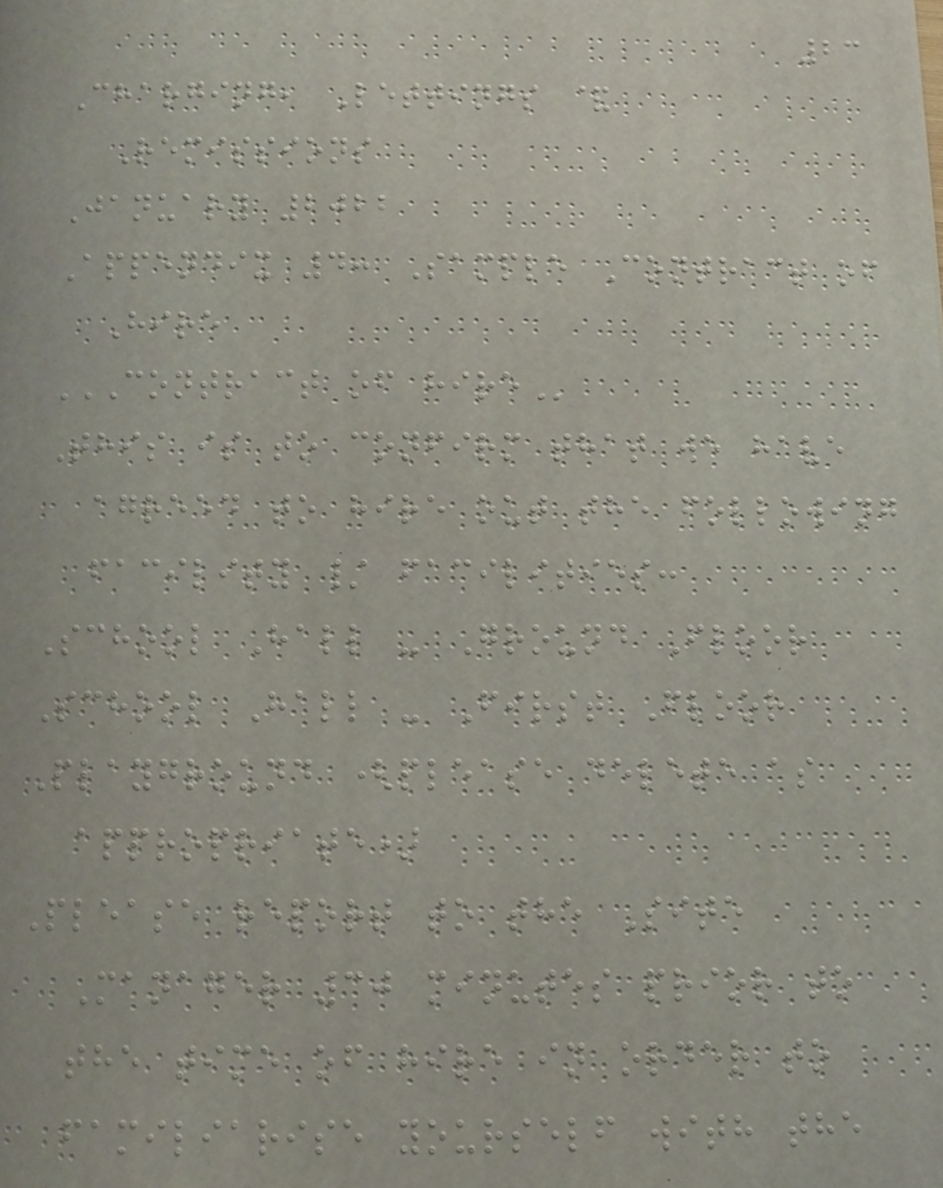23
Charging, Lettings &
Remissions
January 2022
Appendix 4: Sample Contract of
Hire
CONTRACT OF HIRE
This is to confirm that we have
agreed to hire out the following
facility / facilities:
School Hall - Ground Floor
School Hall - First Floor
Playground (please delete as
appropriate)
Please report to the Site
Manager 30 minutes prior to
the time of hire in order to
familiarise yourself with the
